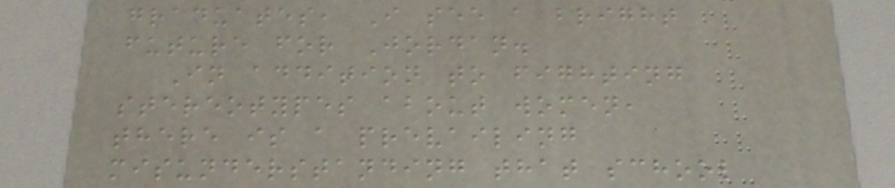graduates, I see a bright
future for Jordan.
In addition to fighting
stereotypes about women,
there is a prevailing
misunderstanding that school
